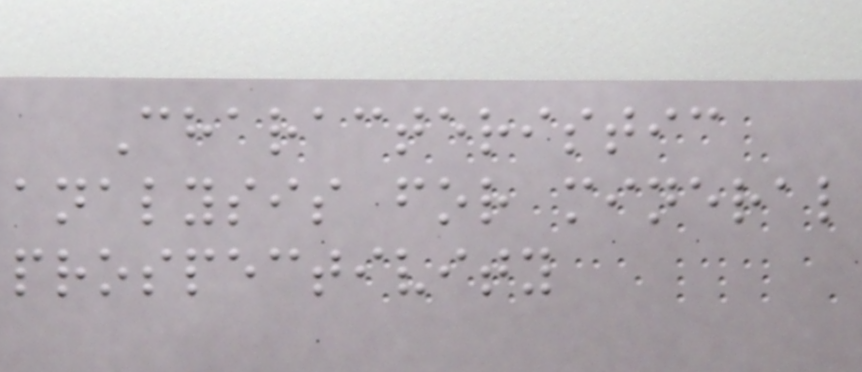Characteristic
analysis for mineral
prospectivity
